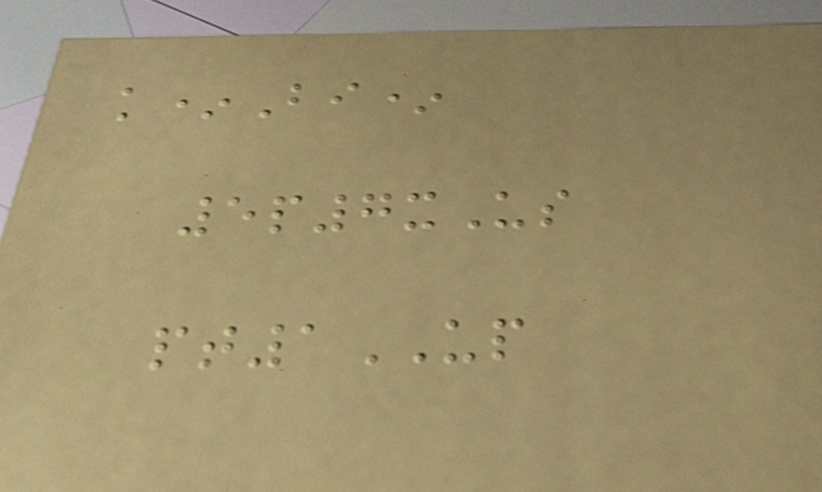k*Bi*
5p7xUs
pt1UP
